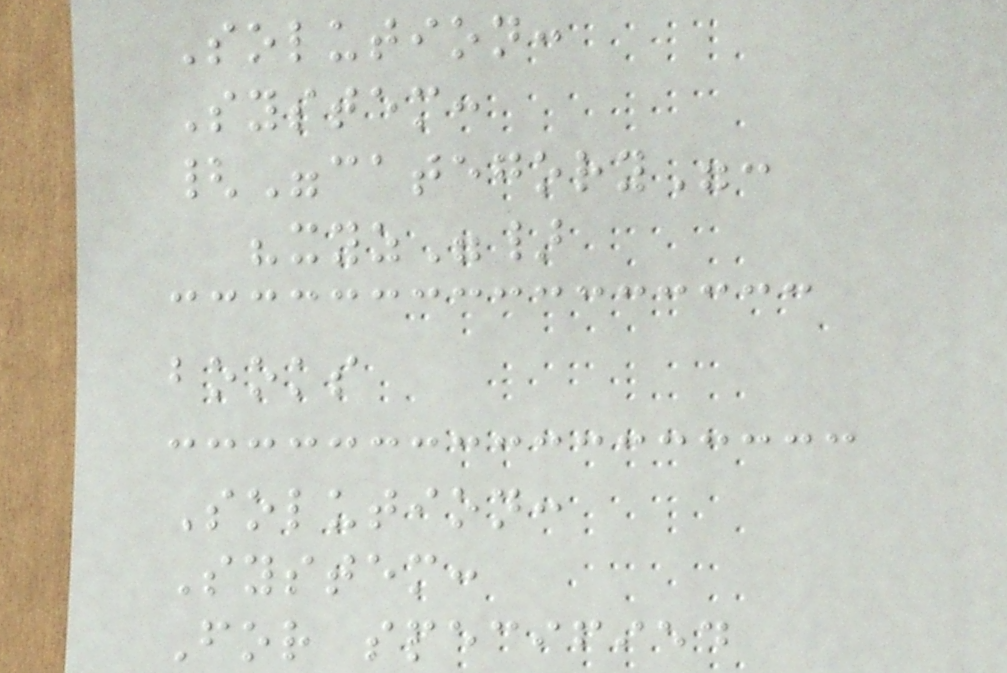Solution:
System:
{"category":
"xyz"}
books
Solution:
System:
For specified
